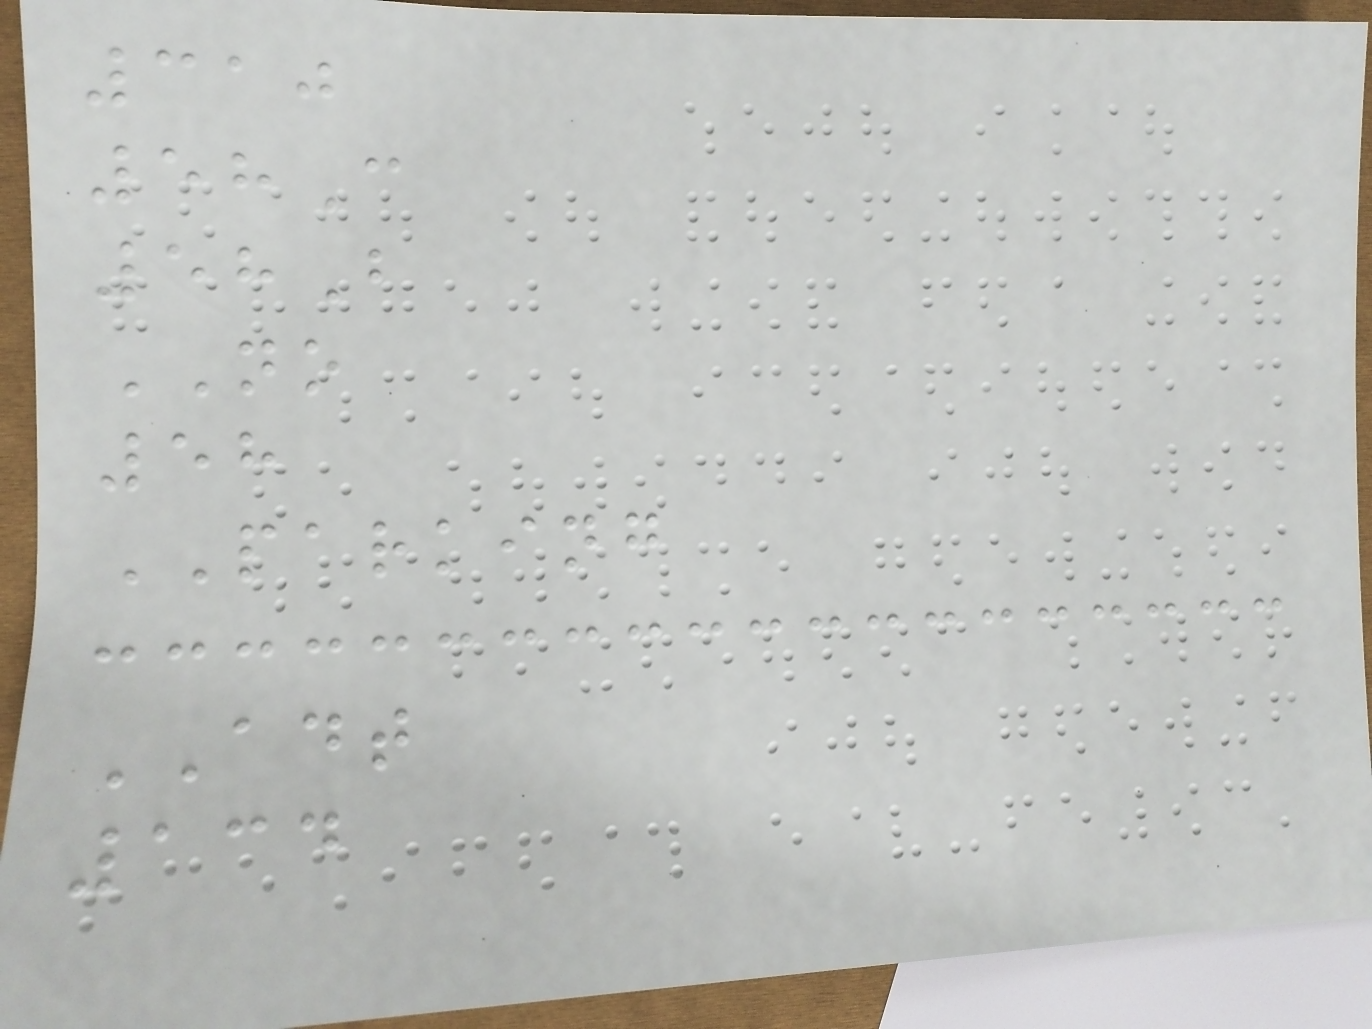310
58C
58B
NO
58
PARKING
ADT
134
